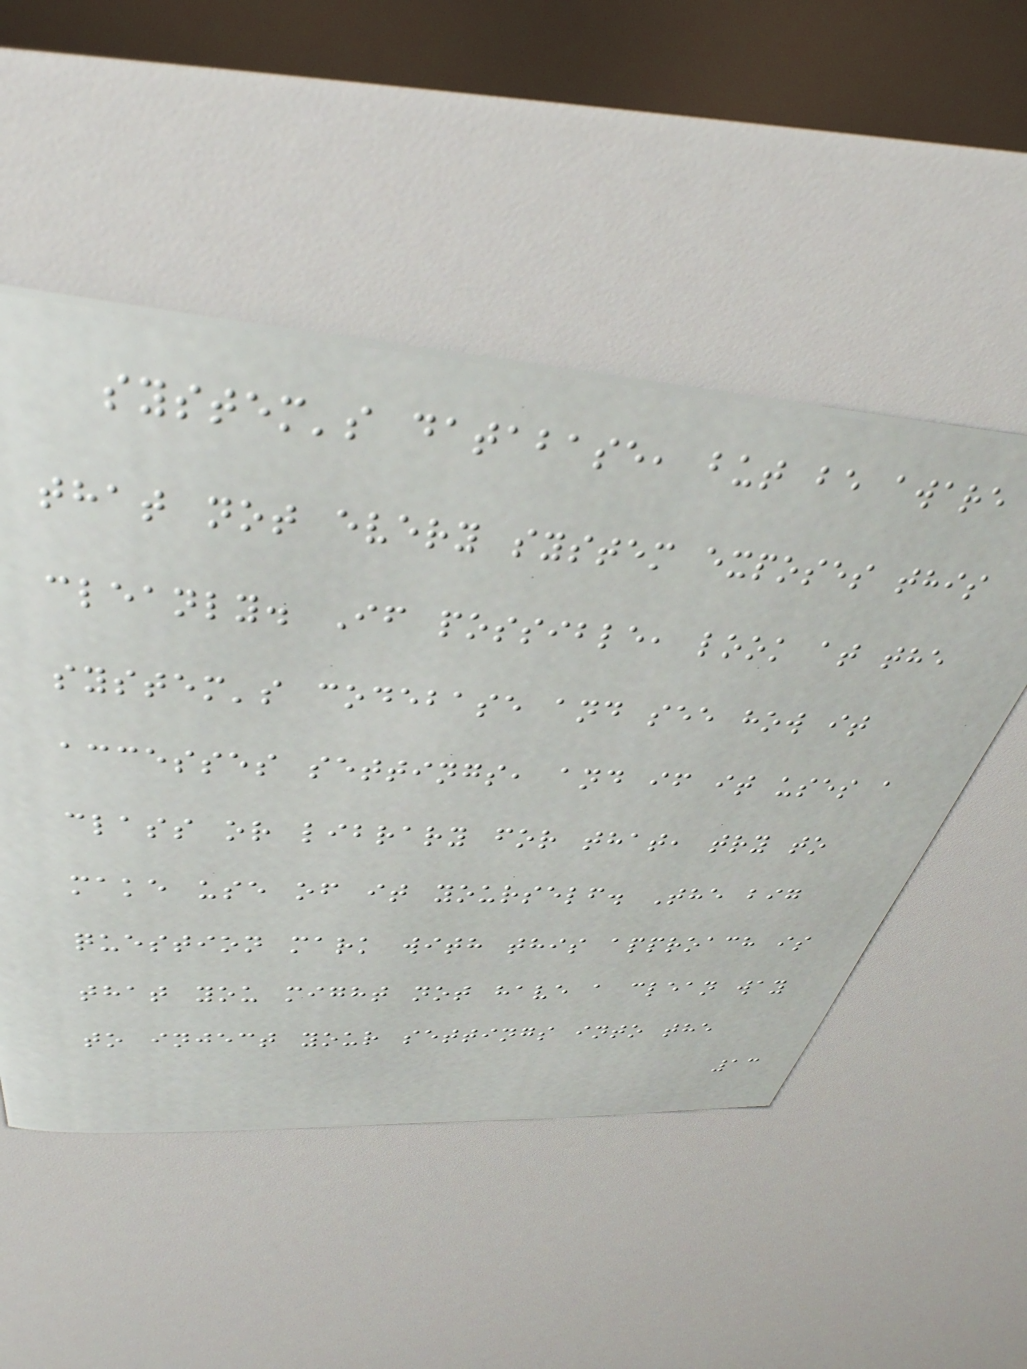system's database, but be aware
that not every system exposes this
cleanly. If possible, look at the
system's codebase and see how it
accesses settings, and if it uses a
class or library for that, try to
make use of it yourself. The big
question mark with this approach is
that you might not have a clean way
to inject your settings into the
13
